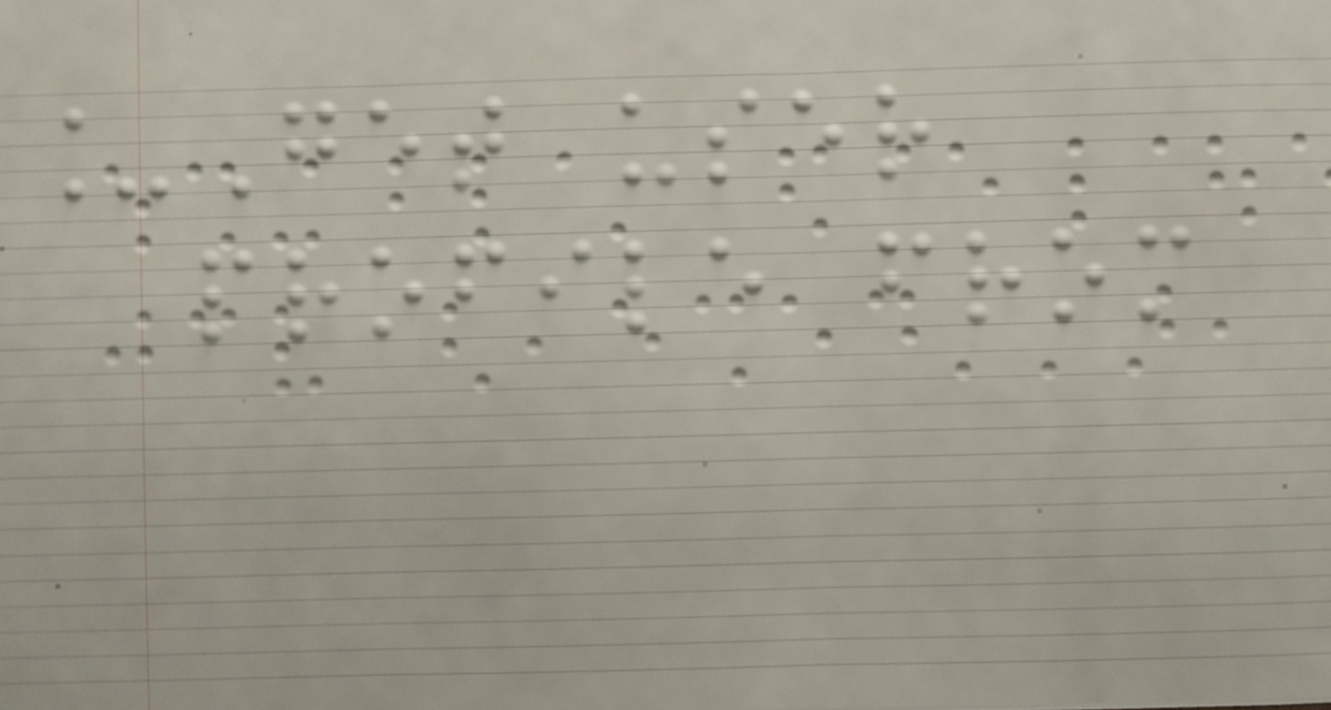_Get user
profile from
